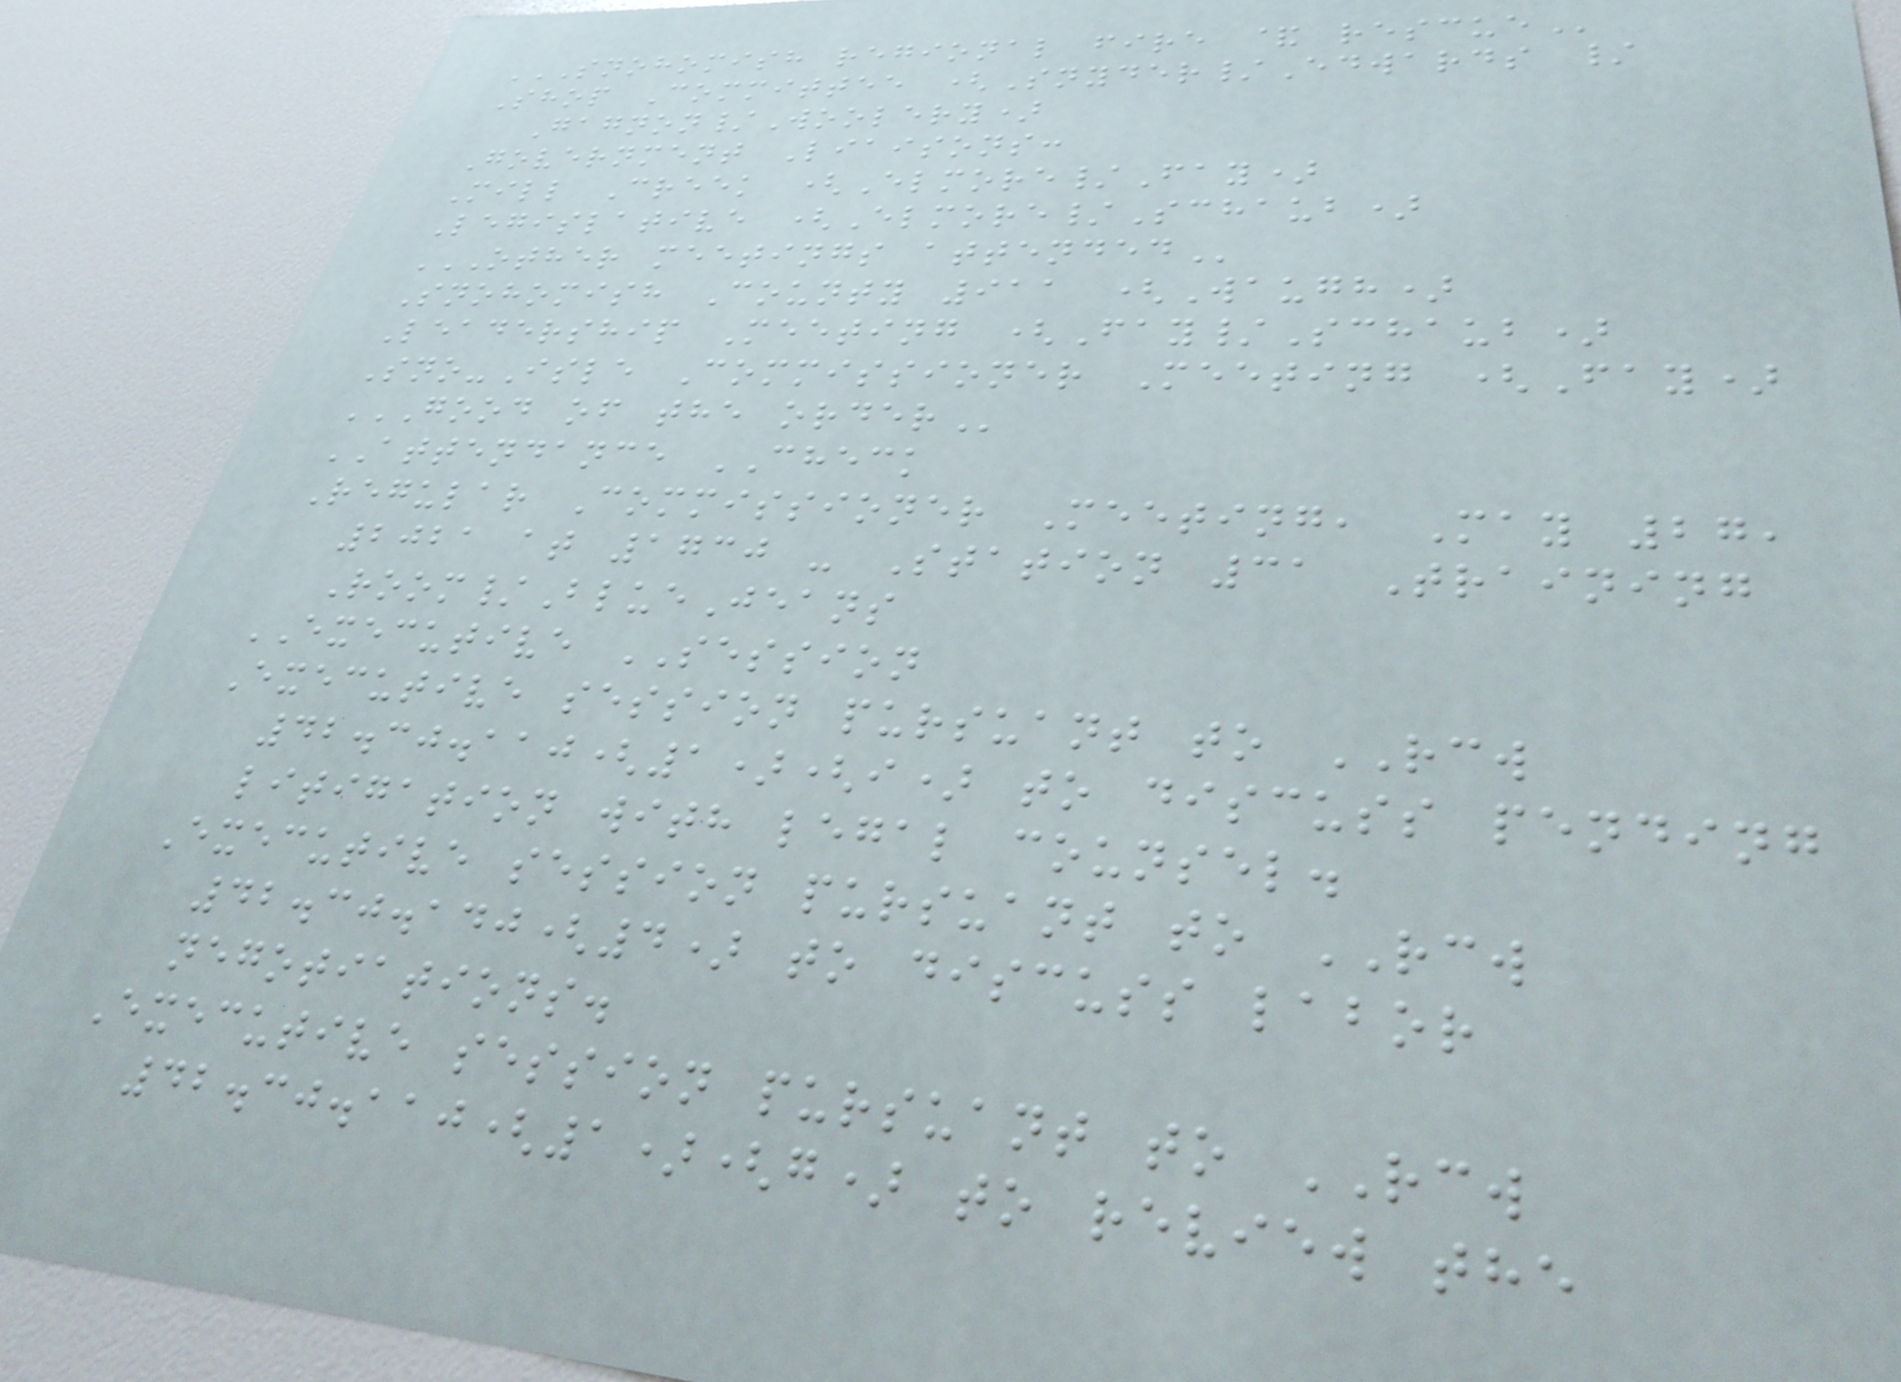SNOHOMISH REGIONAL FIRE & RESCUE
Shop Committee (Snyder/Edwards /
Gagnon/Woolery)
Government Liaisons:
Mill Creek (Elmore/Fay)
Legislative (Elmore/Schaub)
OTHER MEETINGS ATTENDED
Snohomish County 911 (Waugh)
Leadership Meeting (Fay/Schaub)
Sno-Isle Commissioner Meeting (Fay)
GOOD OF THE ORDER
ATTENDANCE CHECK
Regular Commissioner Meeting, May 27,
2021 at 1730 - Station 31 Training
Room/BlueJeans
EXECUTIVE SESSION
Executive session pursuant to RCW
42.30.110(1)(i) to discuss pending
litigation with legal counsel.
Executive session pursuant to RCW
42.30.140(4) to discuss labor
negotiations.
Executive session pursuant to RCW
42.30.110(1)(g) to review the
